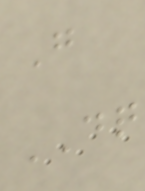G
DQ
